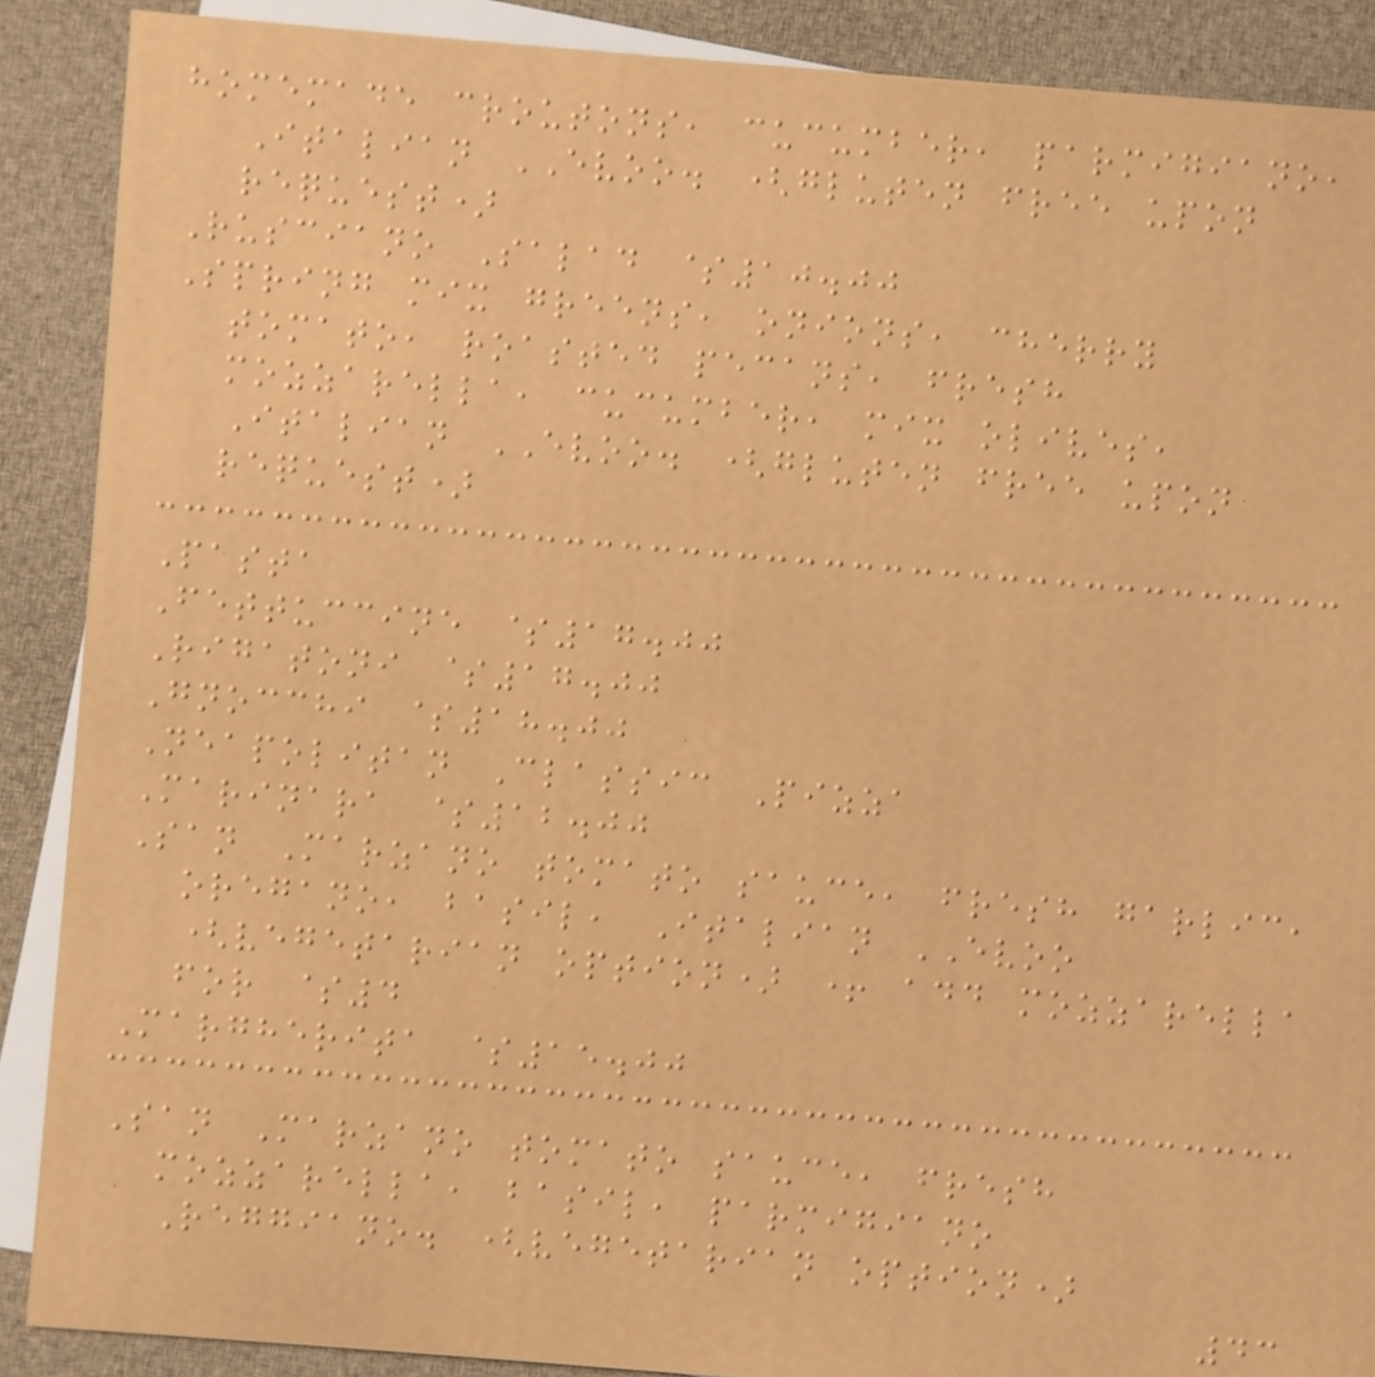homemade croutons, cucumber, parmigiano,
Italian EVOO. (gluten free upon
request)
Rusciano Salad $10.00
Spring mix greens, onions, cherry
tomato, roasted pecans, fresh
mozzarella, cucumber, mix olives,
Italian EVOO. (gluten free upon
request)
Pasta
Fettuccine $17.00
Rigatoni $17.00
Gnocchi $18.00
Neapolitan Classic Pizza
Marinara $12.00
San Marzano tomato sauce, fresh garlic,
oregano, basil, Italian EVOO
(vegetarian option) + add mozzarella
for $4
Margherita $15.00
San Marzano tomato sauce, fresh
mozzarella, basil, parmigiano
Reggiano. (vegetarian option)
43
